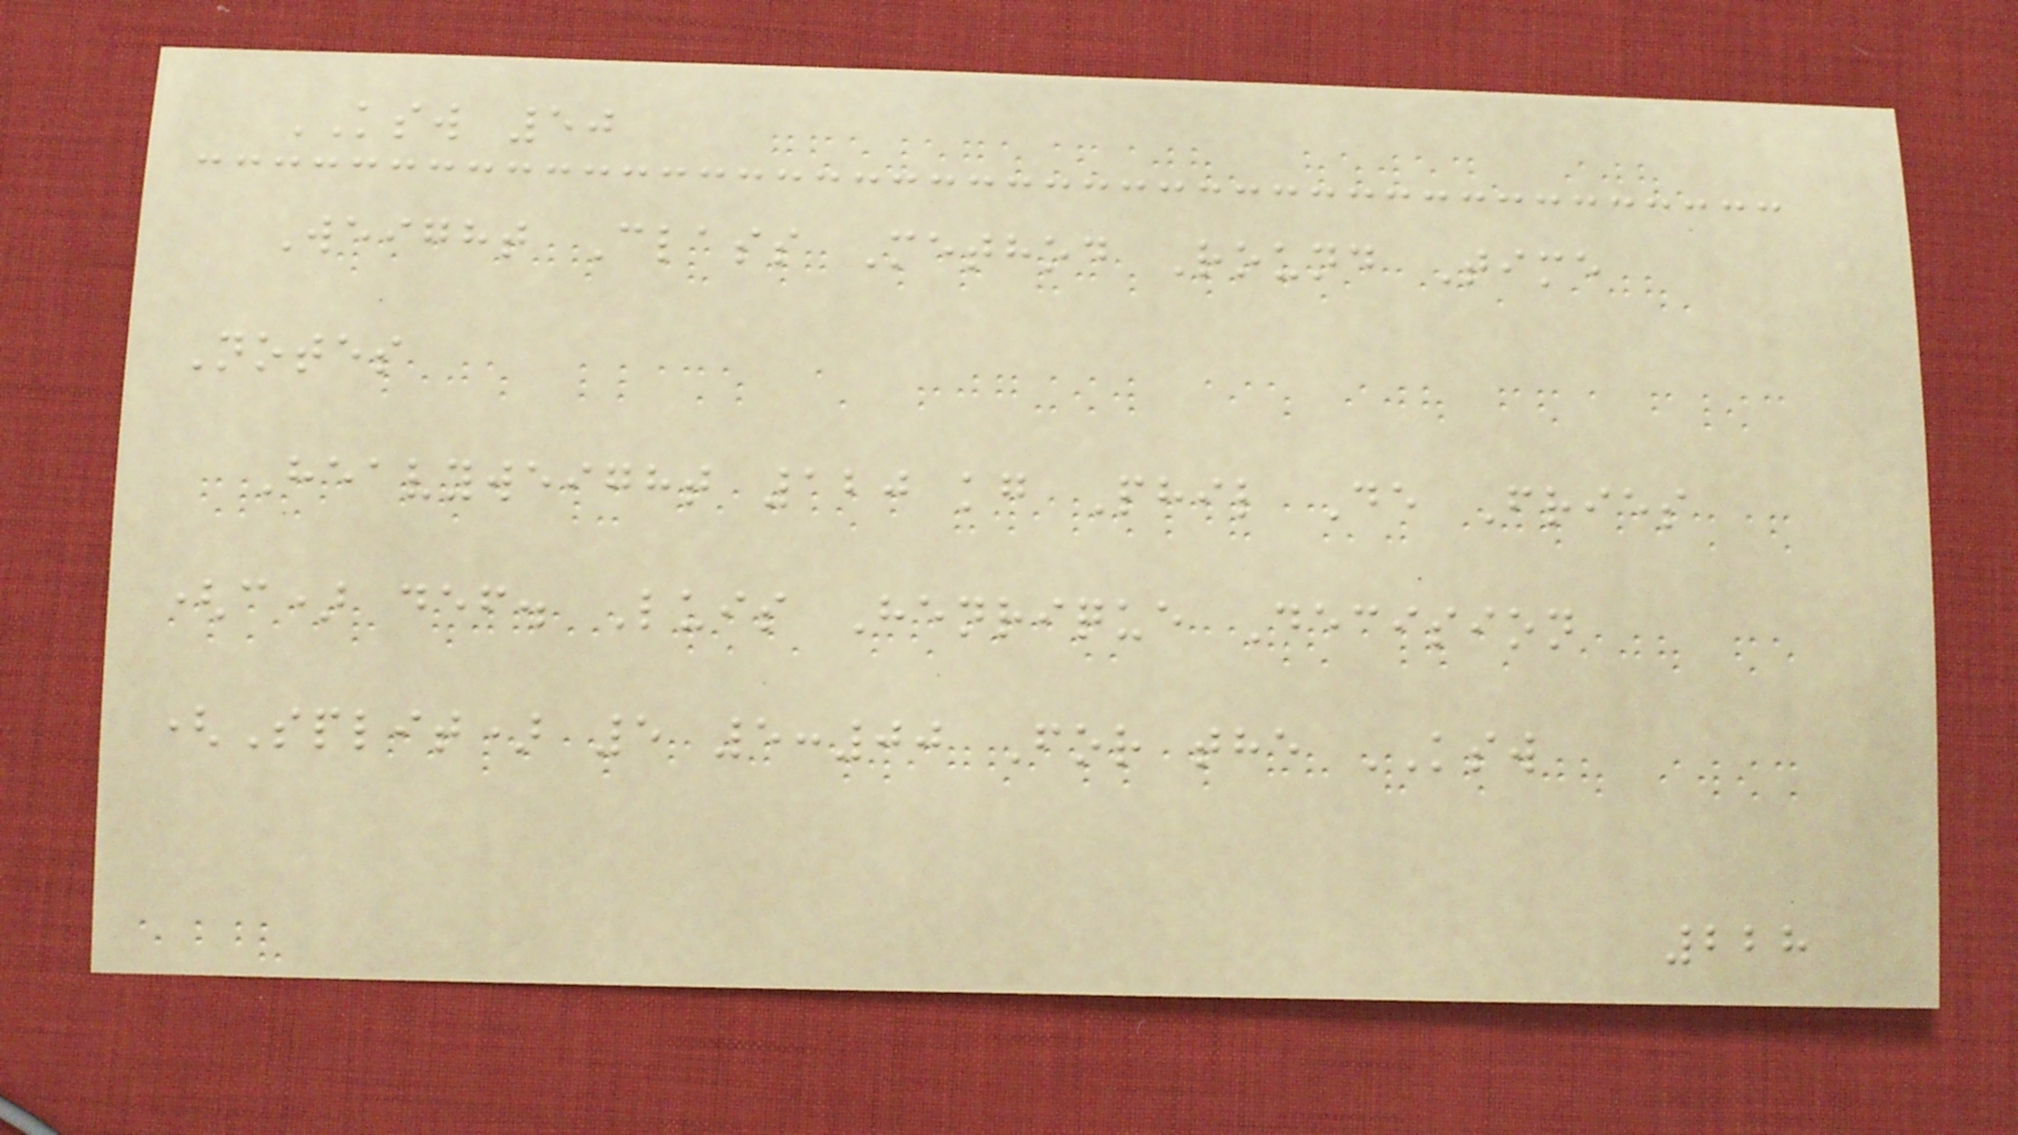KSW 50
Weight Class Method Round Time
Notes
Heavyweight 120 kg Phil De Fries
(c) def. Luis Henrique Decision
(Split) 5 5:00 For the KSW
228
